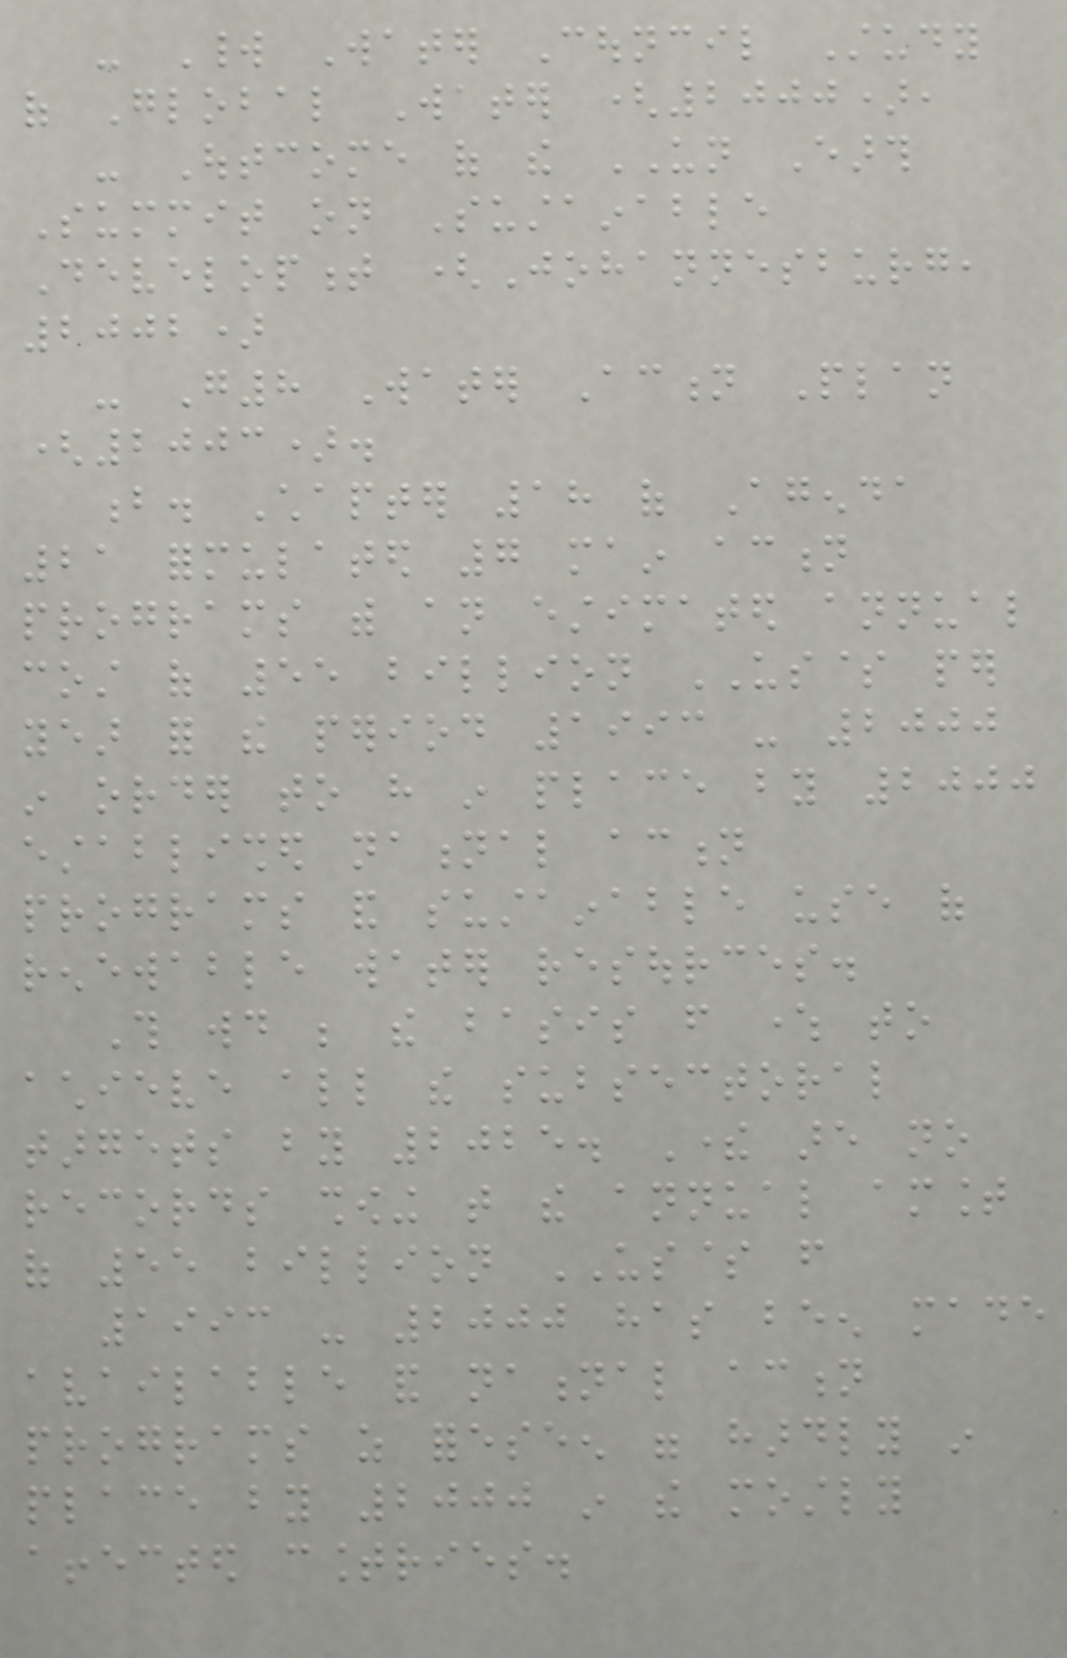- World Water Council Study
of Global Water (2000),
- Outcome of the UN Earth
Summit on Sustainable
Development (Johannesburg,
2002)
- G8 Water Action Plan
(2003).
b. Chapter 18 of Agenda
21 formulated 7 main action
programs with an estimated annual
cost of 55 billion US$ per
year for the period 1993 - 2000
in order to have in place by 2000
established national action
programs and sustainable use of
renewable water resources.
This would be the basis from where to
achieve all the subsectoral
targets by 2025. There are no
records showing that the annual amount
of 55 billion US$ from
1993 - 2000 has been made
available and national action
programs as foreseen were hardly in
place by 2000 in the mostly
affected countries.
